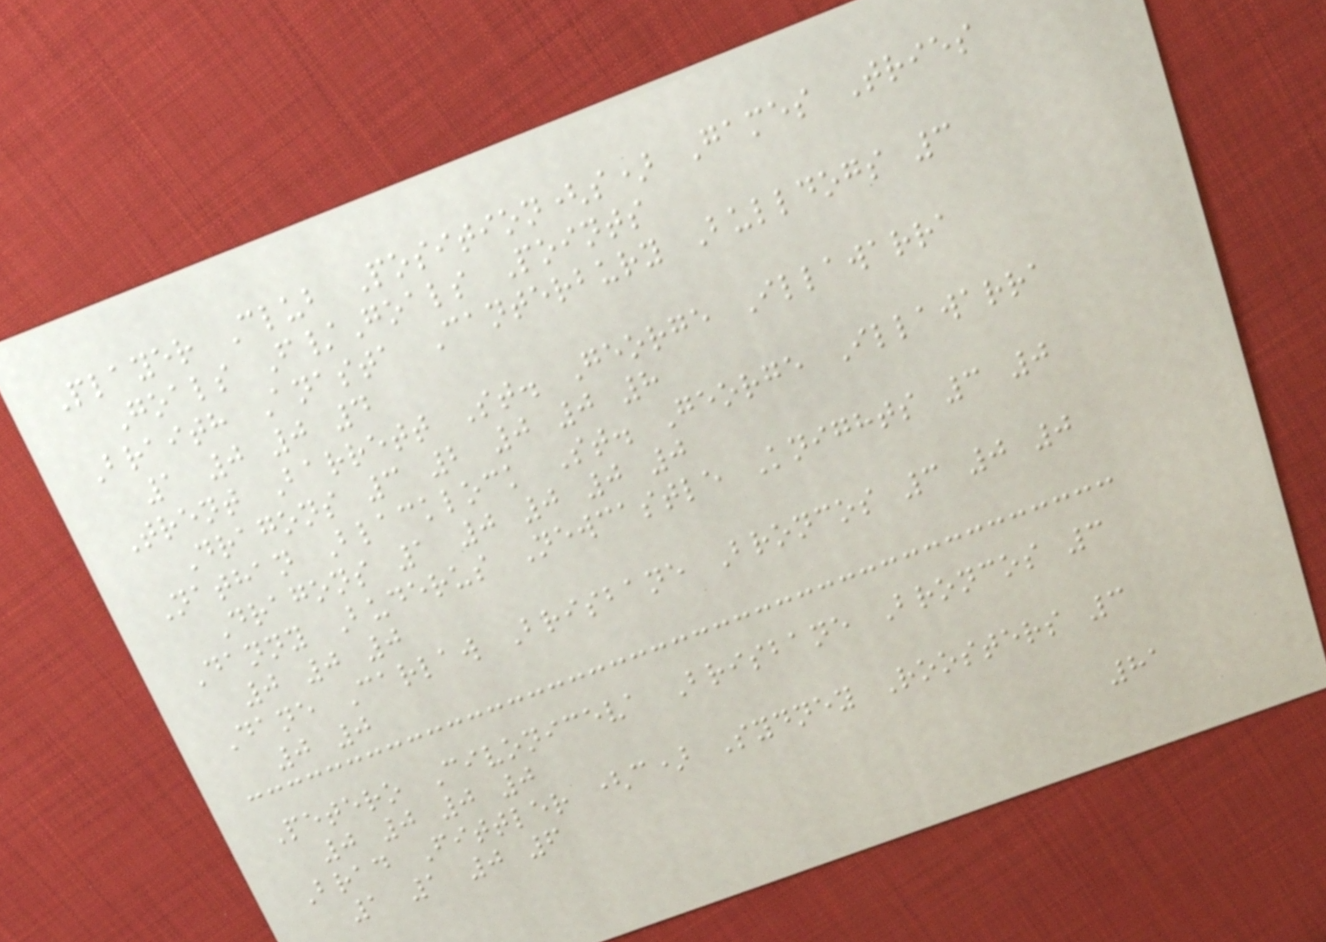Player Club Position(s) Games Tries
Goals F/Goals Points
Braith Anasta Canterbury Bulldogs 3
1 0 0 4
Trent Barrett St. George Illawarra
Dragons 3 2 0 0 8
Nathan Blacklock St. George Illawarra
Dragons 1 0 0 0 0
Danny Buderus Newcastle Knights 3 0
0 0 0
Dane Carlaw Brisbane Broncos 3 0 0
0 0
Petero Civoniceva Brisbane Broncos 3
0 0 0 0
Brad Fittler (c) Sydney Roosters 3
1 1 0 6
81
